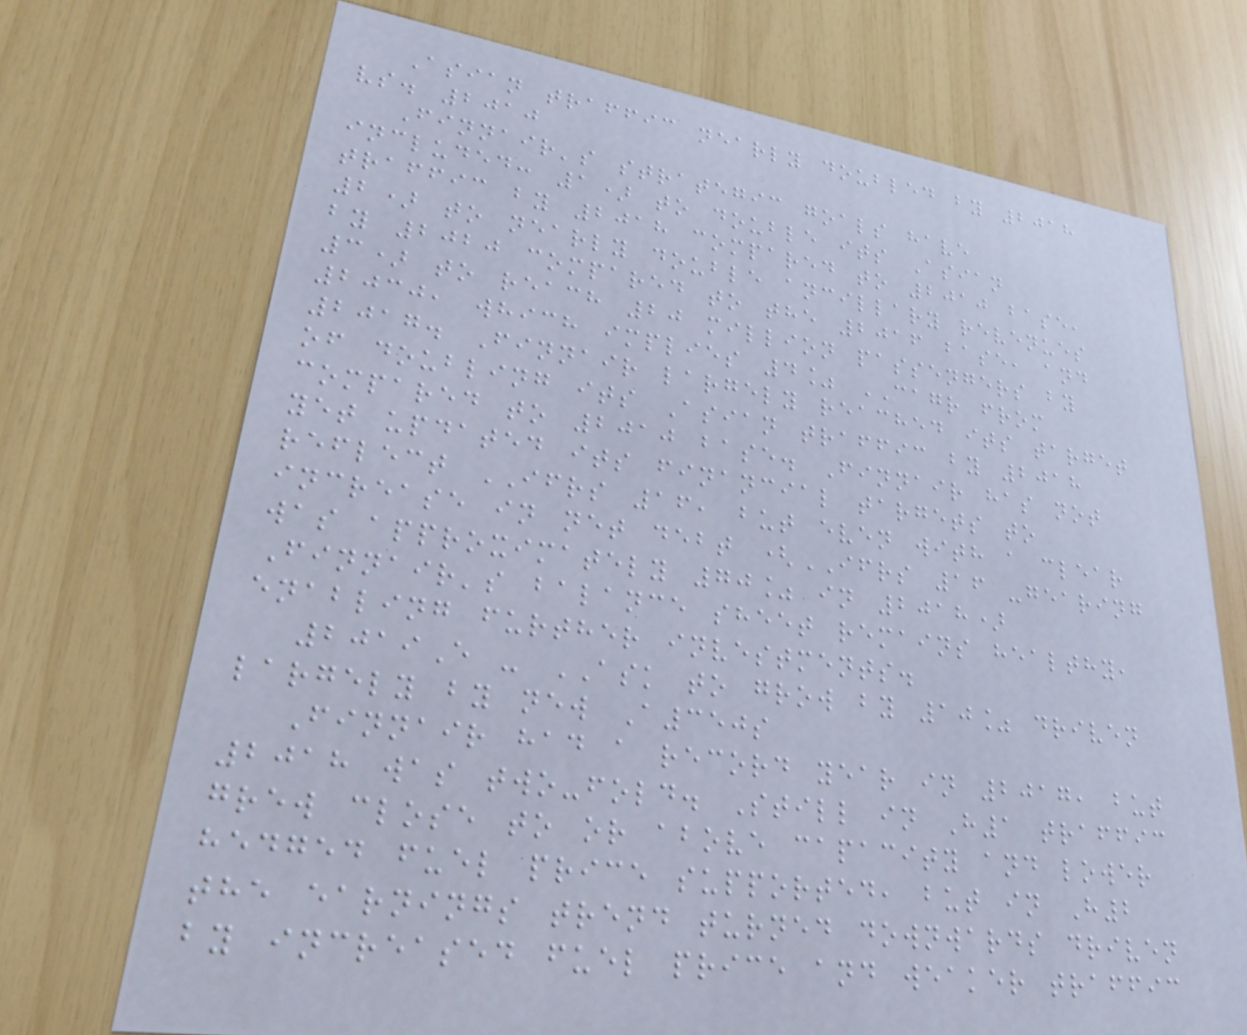Asian traffic nearly doubled by 2018
vs. 2010
Finnair's strategic goals have
included: 1) to double its Asian
traffic by 2018 compared to 2010 base,
2) to nearly double ancillary revenues
by 2020 compared to the 2016 base, and
3) to reach 20 million passengers by
2030, which implies 4% CAGR from
2017. Finnair largely reached its target
of doubling its Asian traffic by 2018
compared to 2010 base. Finnair has not
yet updated its financial targets to
reflect IFRS 16, but even with a clear
increase in net debt (IFRS 16 -gearing
was approximately 70% in 2018)
Finnair's balance sheet remains healthy,
enabling further investments.
2019E - ASK to grow by 10% driven
largely by new A350s
Finnair had a record year in 2017, but
2018 was two-fold. Still in H1 traffic
grew close to or above capacity and lower
hedged fuel price supported, but in H2
the earnings trend turned downwards driven
by increased fuel price and weaker traffic
